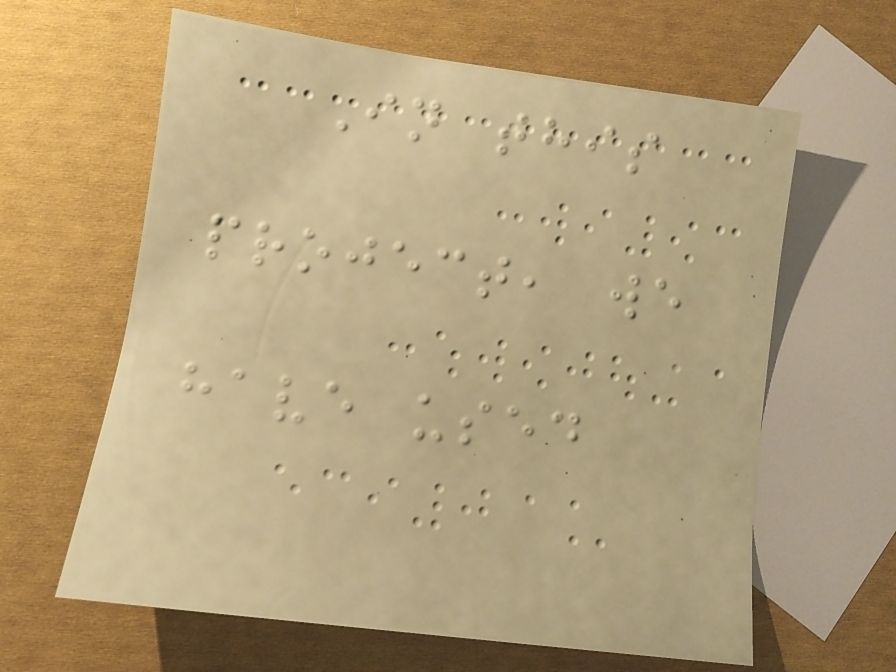In this
project, we
have used
